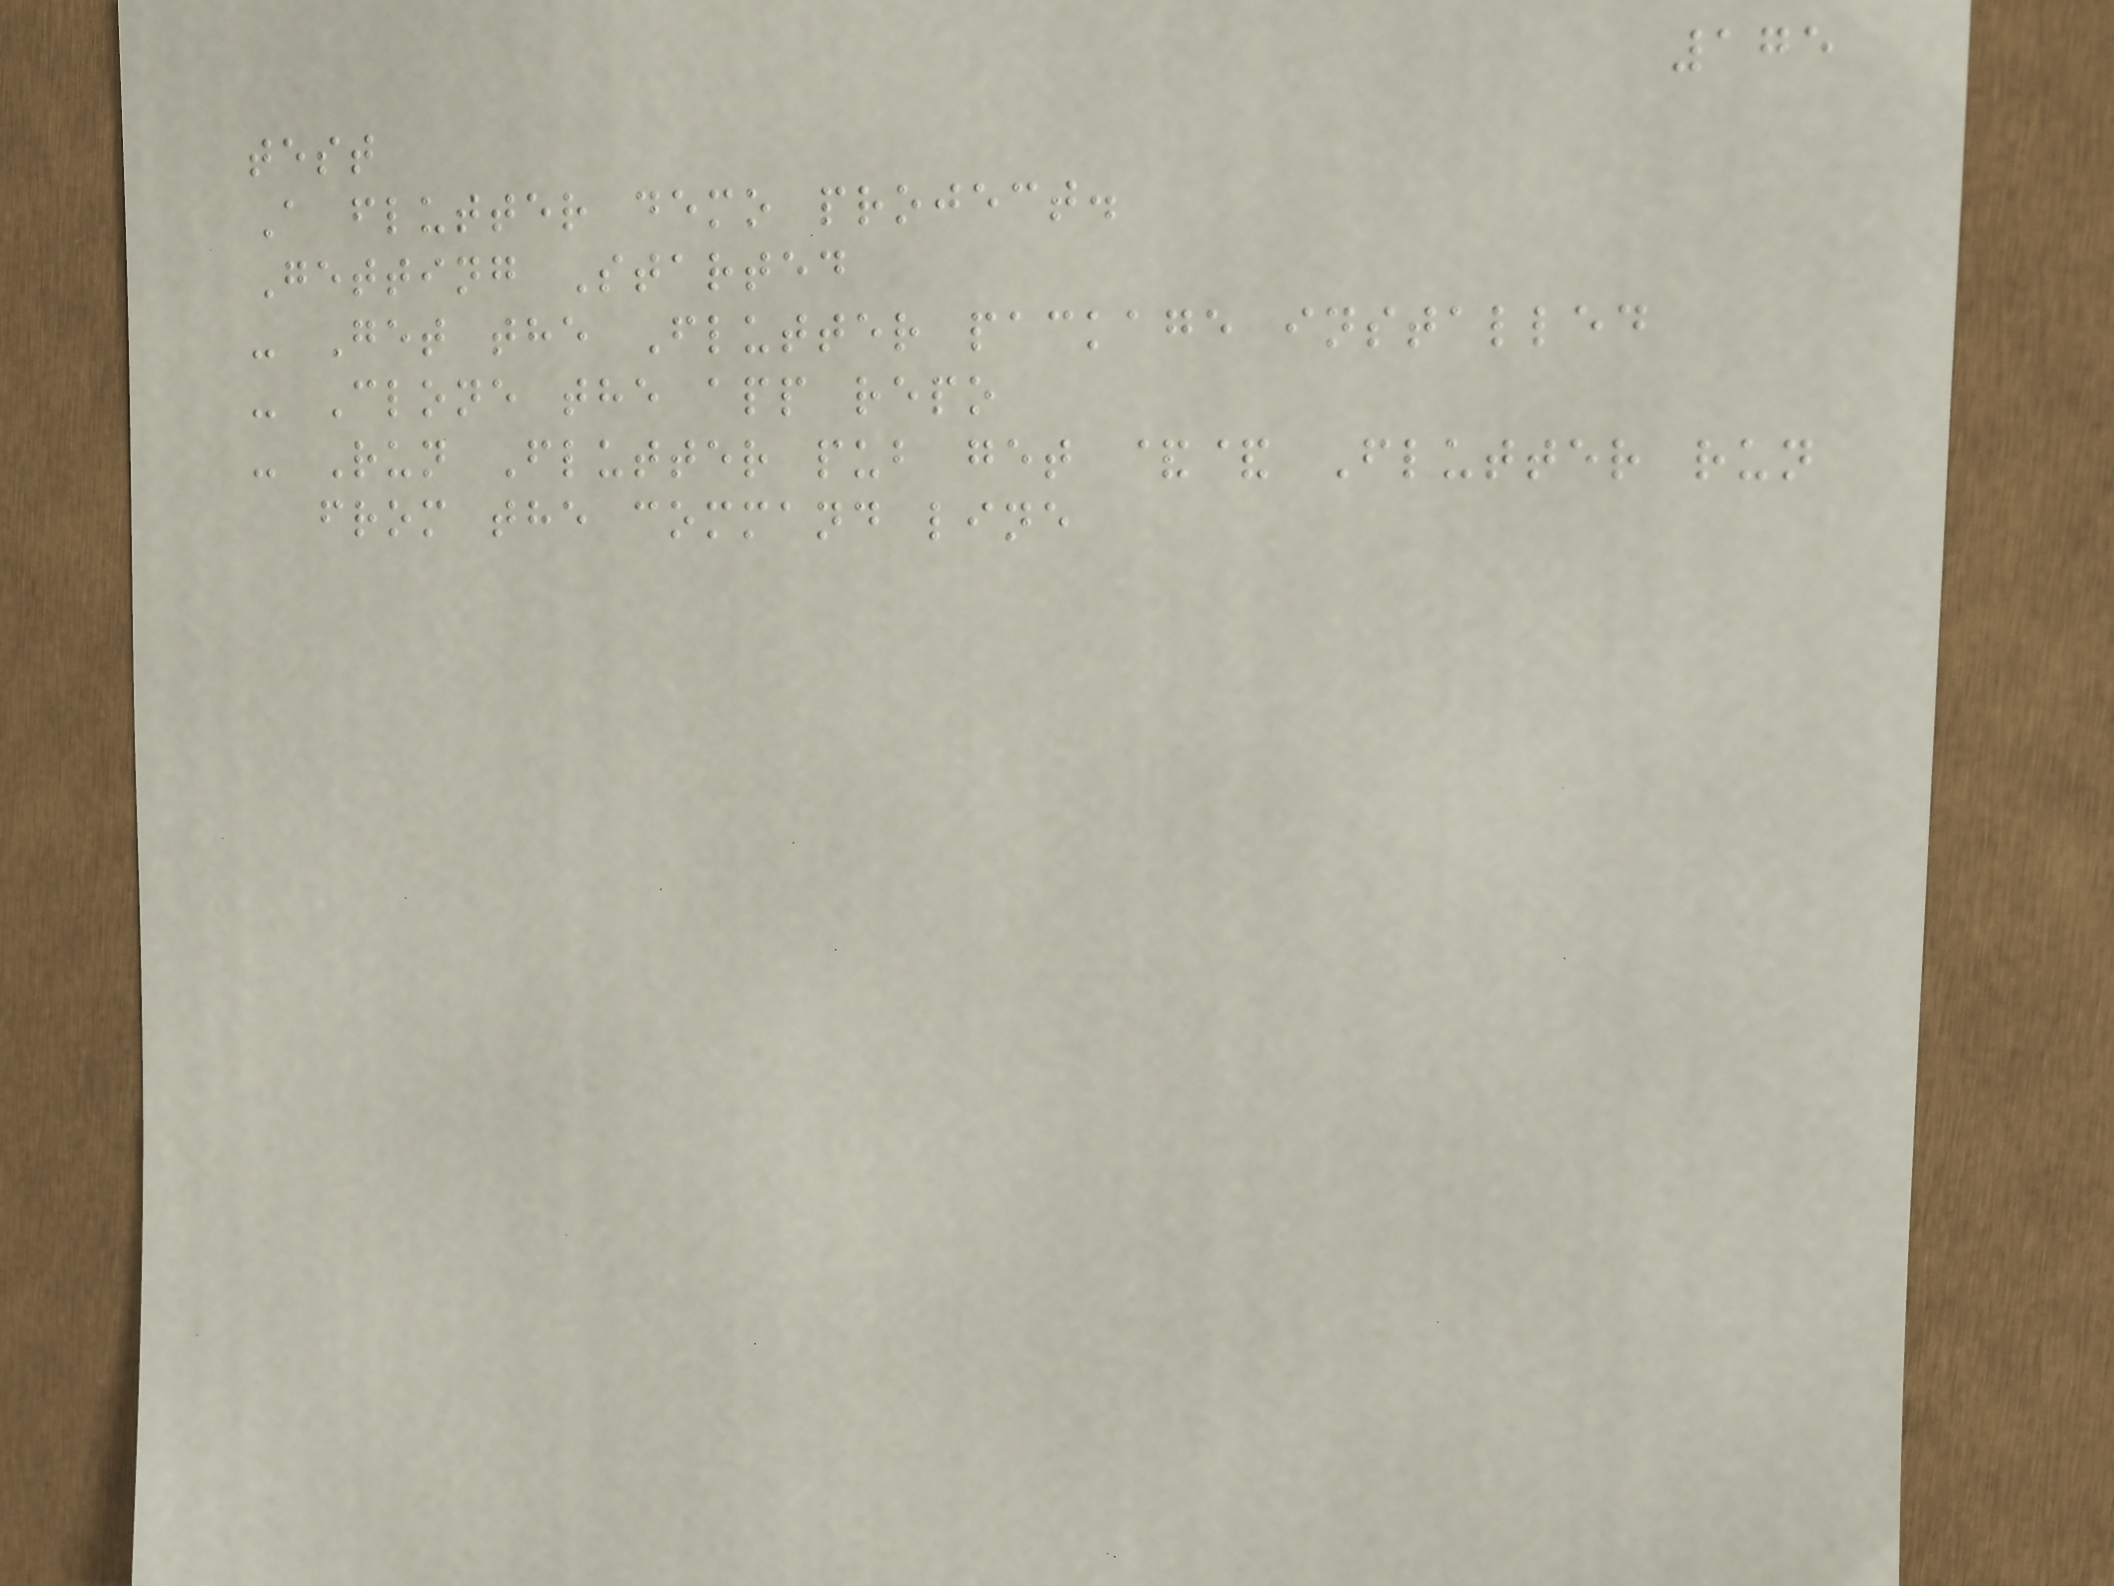175
test
A flutter demo project.
Getting Started
- Get the Flutter package installed
- Clone the app repo
- Run Flutter pub get && Flutter run
from the command line
